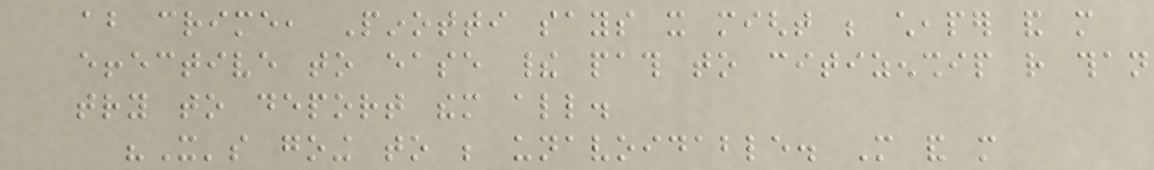about crime, Pinotti says it might be cheaper and more
effective to ease their path to citizenship rather than
try to deport them all.
"It's going to be unavoidable. More and more
